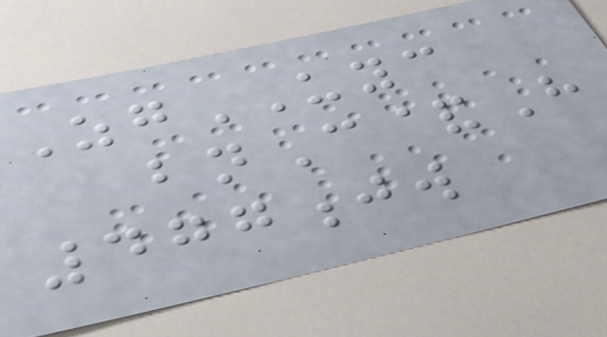ZgUYC
bnC&H
477jw
